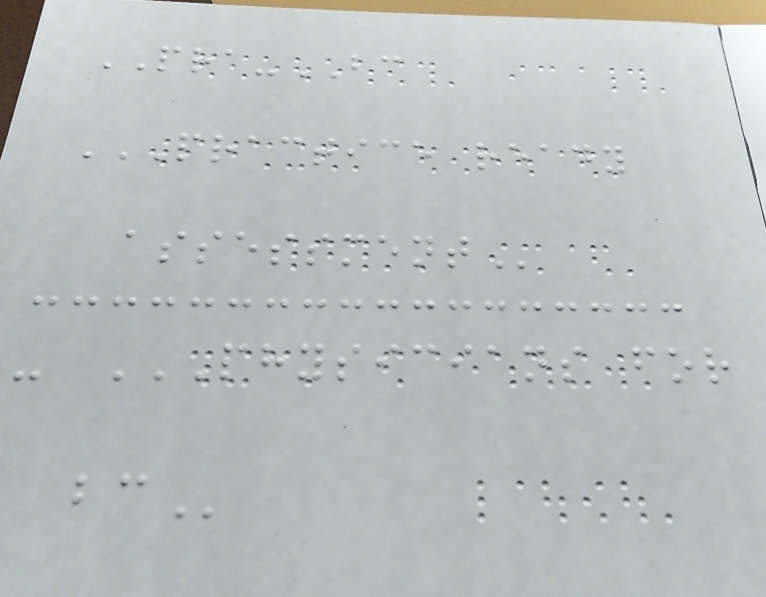PRA-BC
PRACTICE READY
ASSESSMENT
- PHYSICIANS FOR
BC
